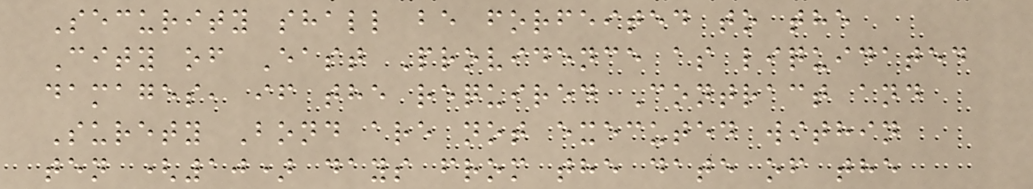Security shall be forfeited to the
City of East Providence as liquidated
damages, if the required Contract and
Surety Bond are not executed within
ten (10) days from the date of the
